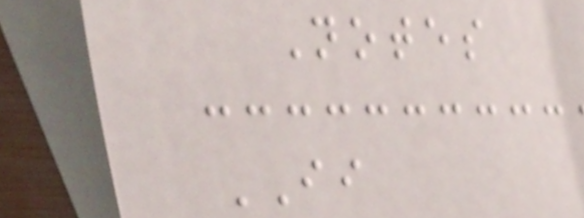Notes
II
